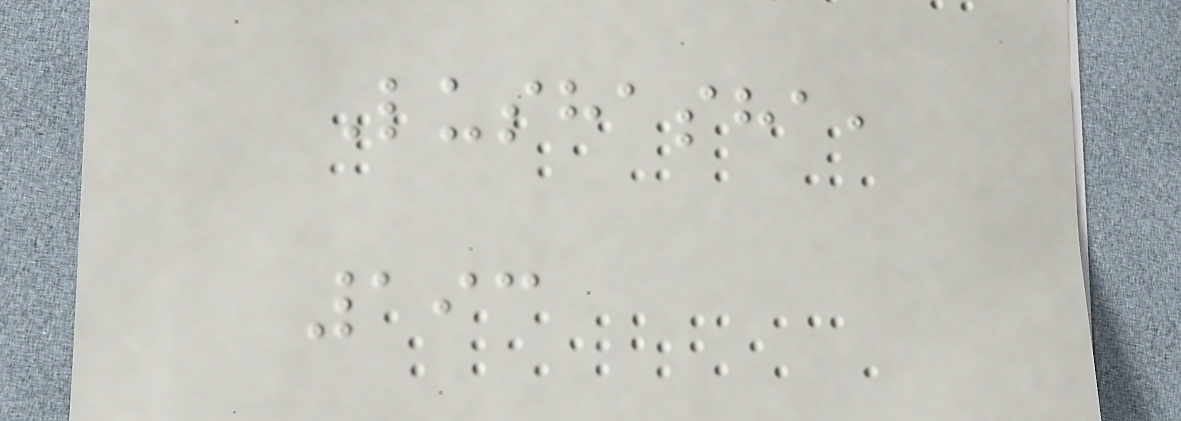Lushasha,
193
